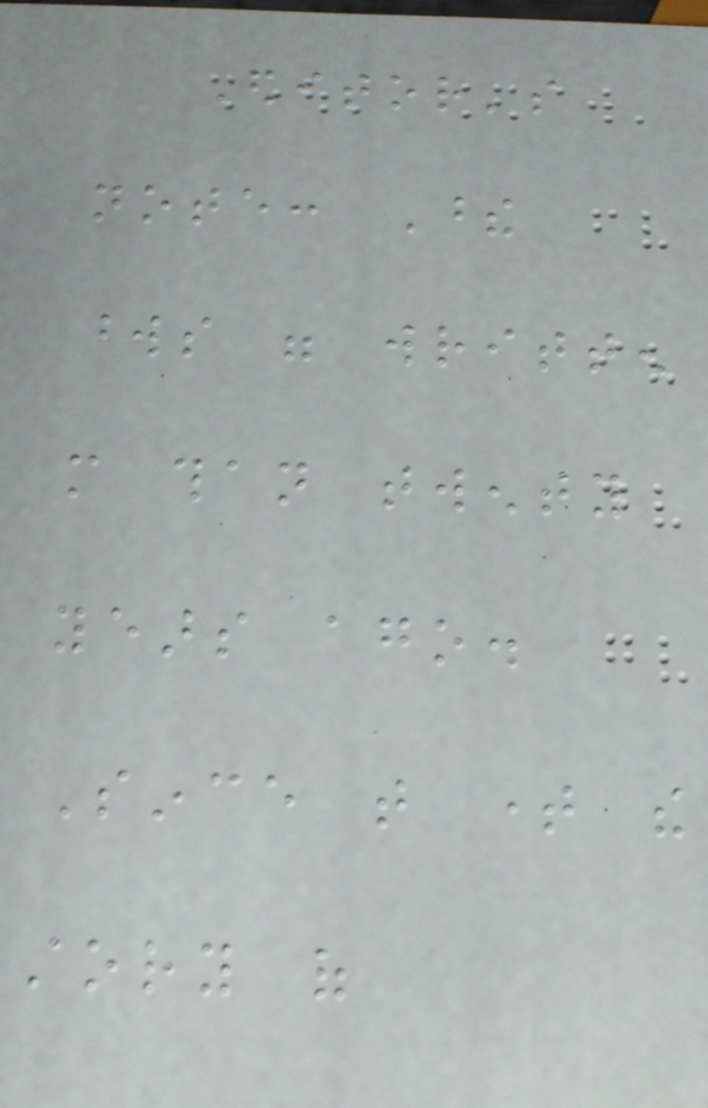Editor's
note: These
words were written
more than twenty
years ago.
Since that time the
story of
